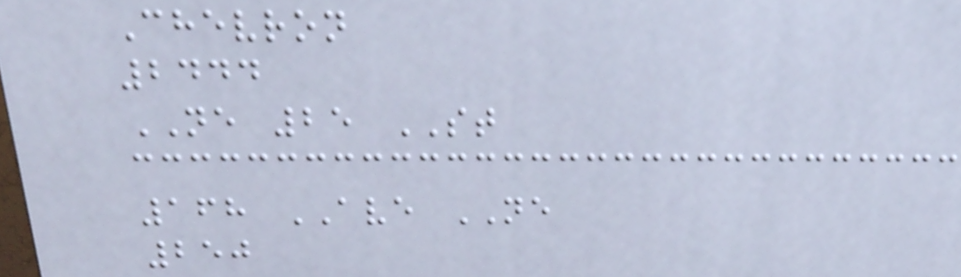Chevron
2444
NE 25 ST
168 AVE NE
250
